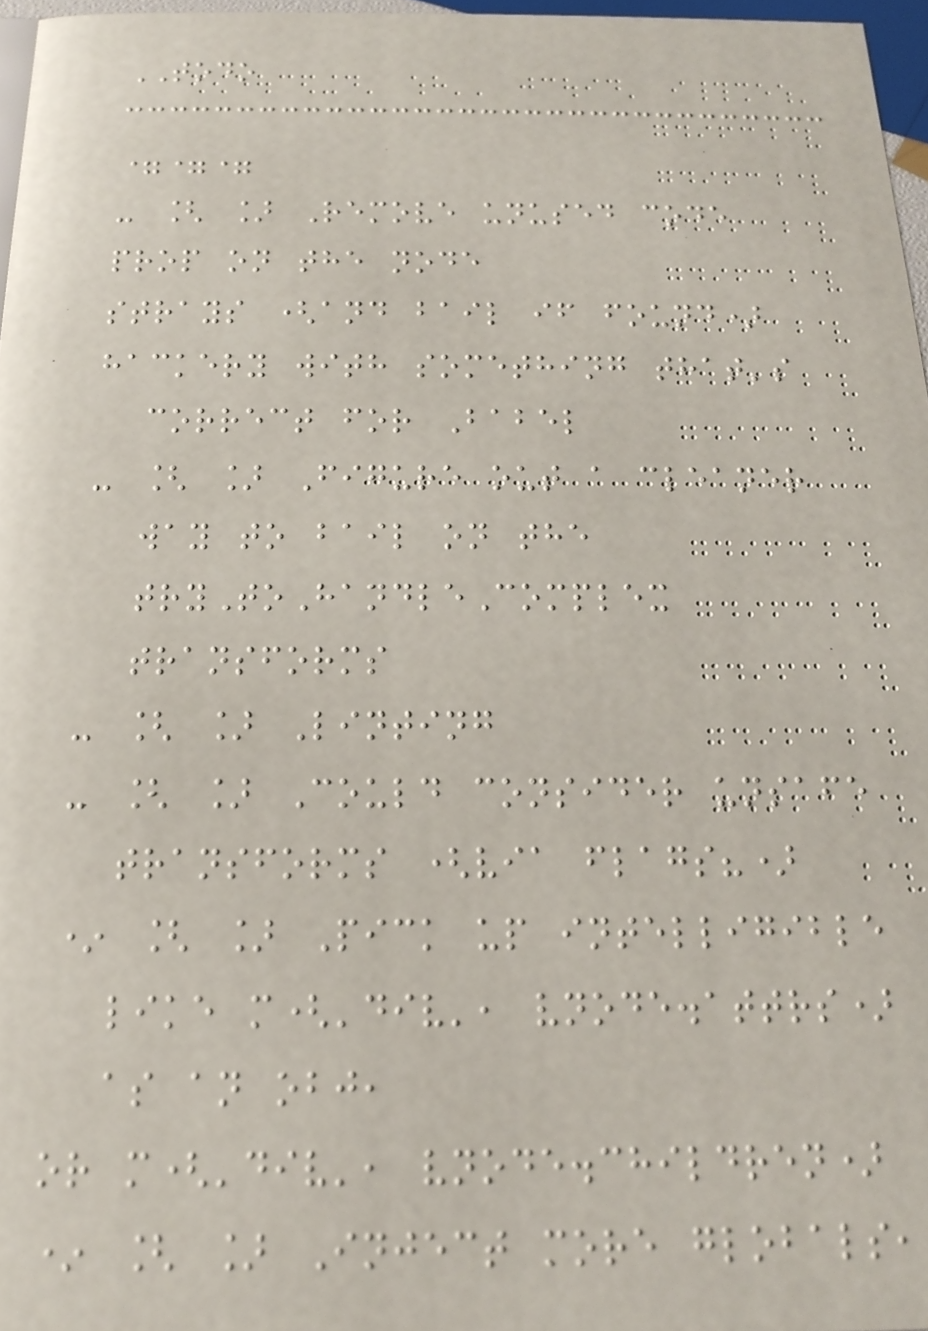TODO
===
- [ ] Remove unused code
prop on the node
strays (and bail if found)
hackery with something that's
correct for Babel
- [ ] Figure out a cleaner
way to bail on the
tryToHandleComplex
transforms
- [ ] Linting
- [ ] Could consider unsafe
transforms (via flags?)
* [ ] Pick up intelligible
like m('div', vnode.attrs)
as an obj,
or m('div', vnode.children)
* [ ] Inject more globals,
